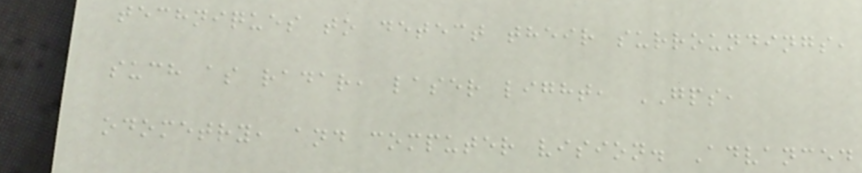techniques to detect their surroundings,
such as radar, laser light, GPS,
odometry, and computer vision. Advanced
